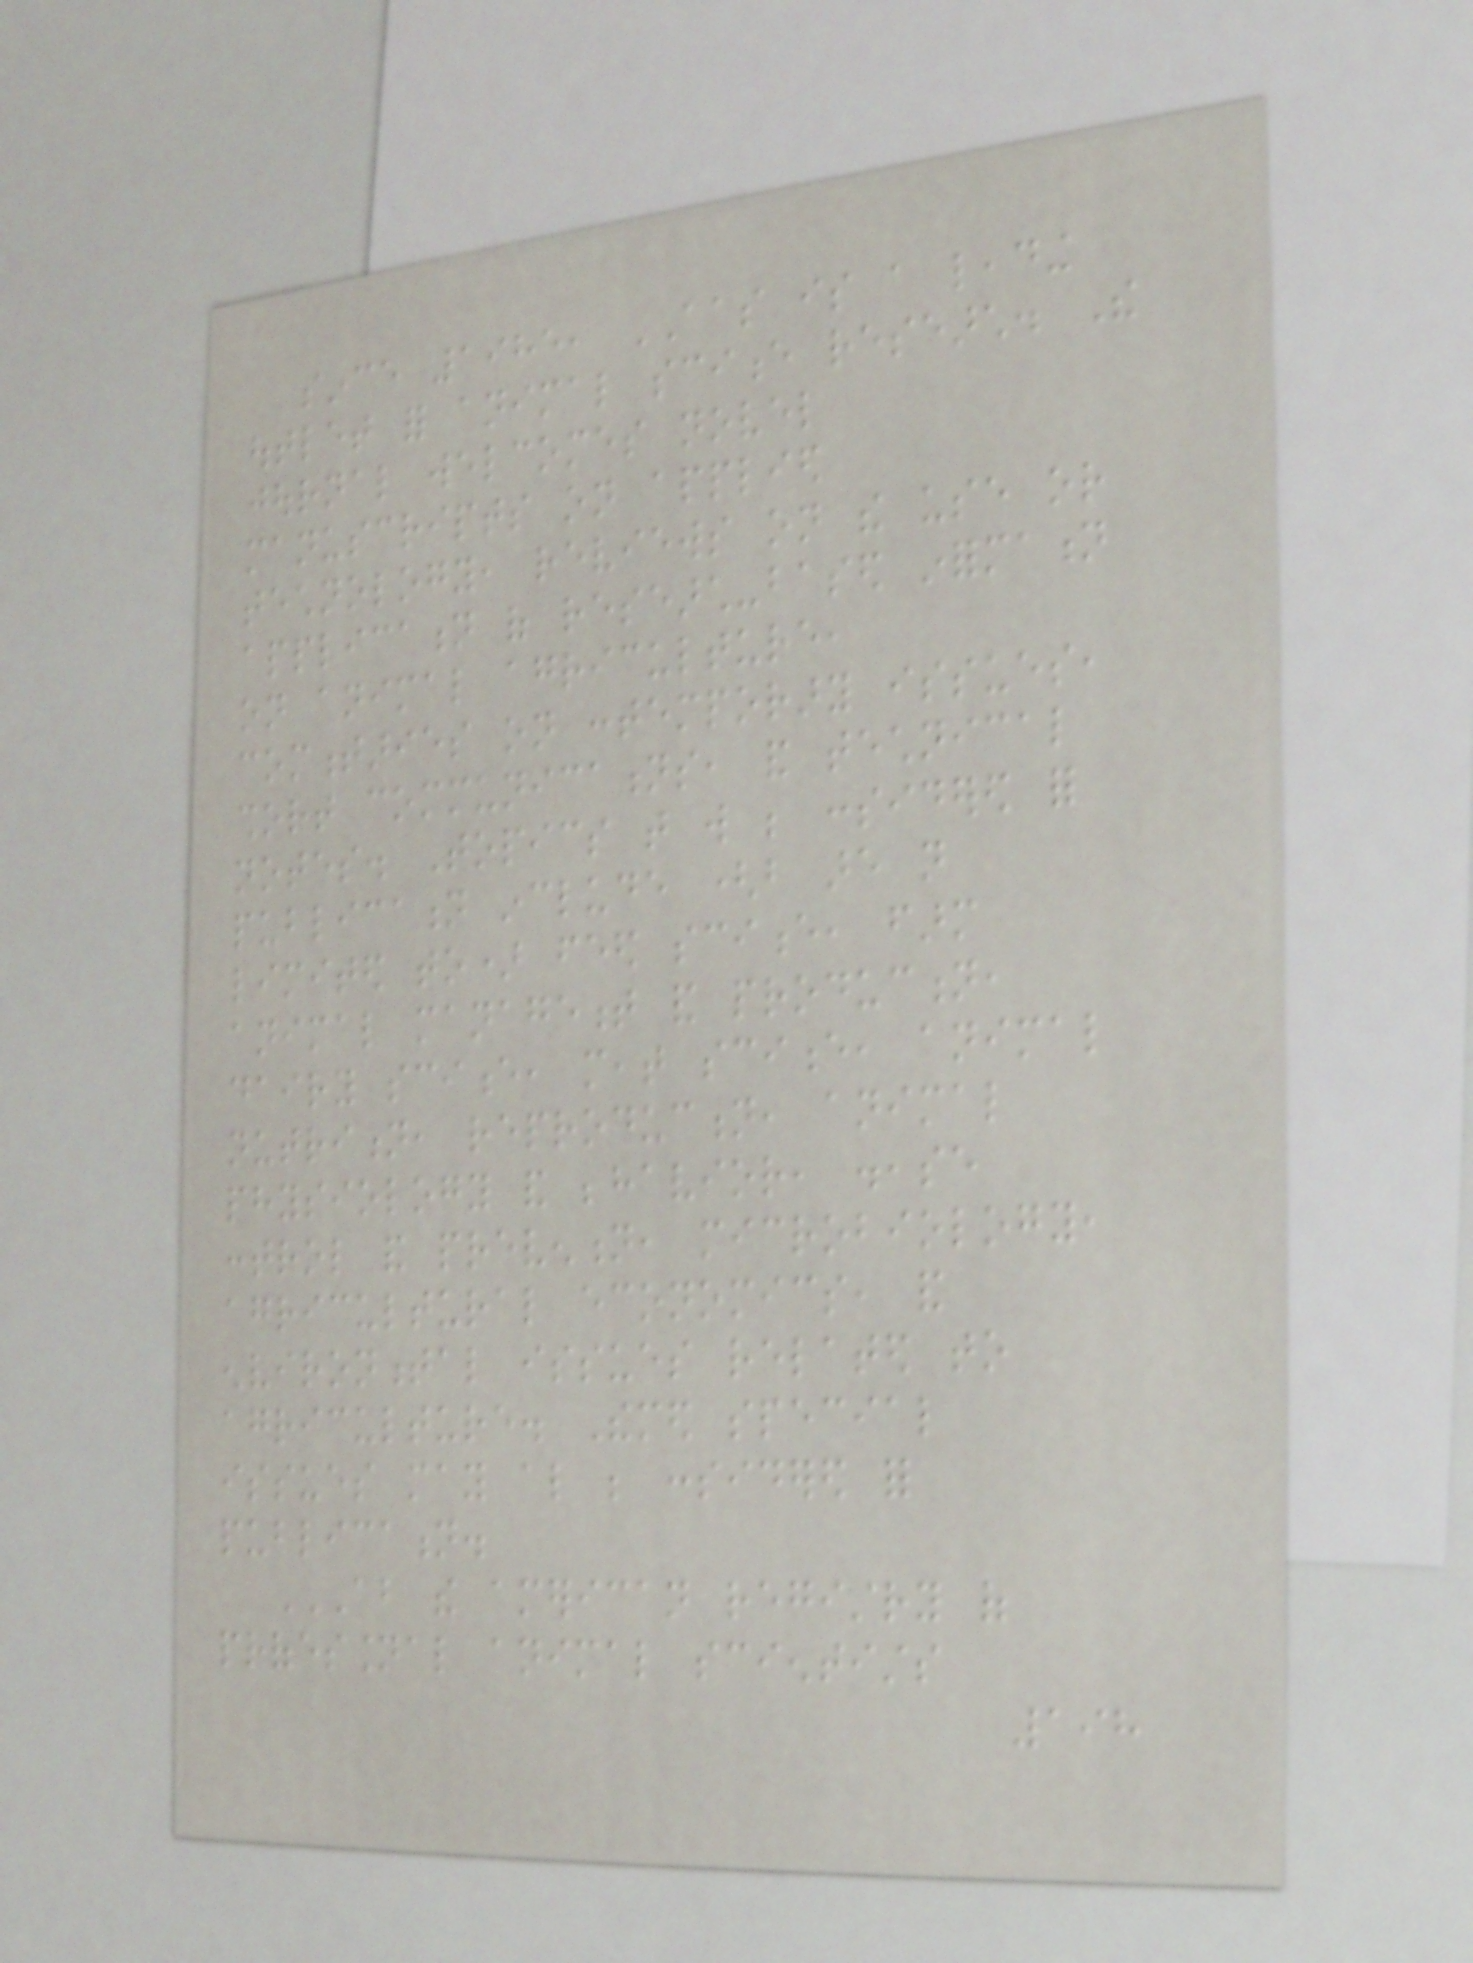since 1985, AAS is a leading
outlet for animal science research. The
journal welcomes novel
manuscripts on applied
technology, reviews on the use or
application of research-based information
on animal agriculture,
commentaries on contemporary issues,
short communications, and technical
notes. Topics that will be considered for
publication include (but are not
limited to) feed science, farm
animal management and production,
dairy science, meat science, animal
nutrition, reproduction, animal
physiology and behavior, disease
control and prevention, microbiology,
agricultural economics, and
environmental issues related to
agriculture. Themed special
issues may also be considered for
publication.
ABOUT THE AMERICAN REGISTRY OF
PROFESSIONAL ANIMAL SCIENTISTS
198
